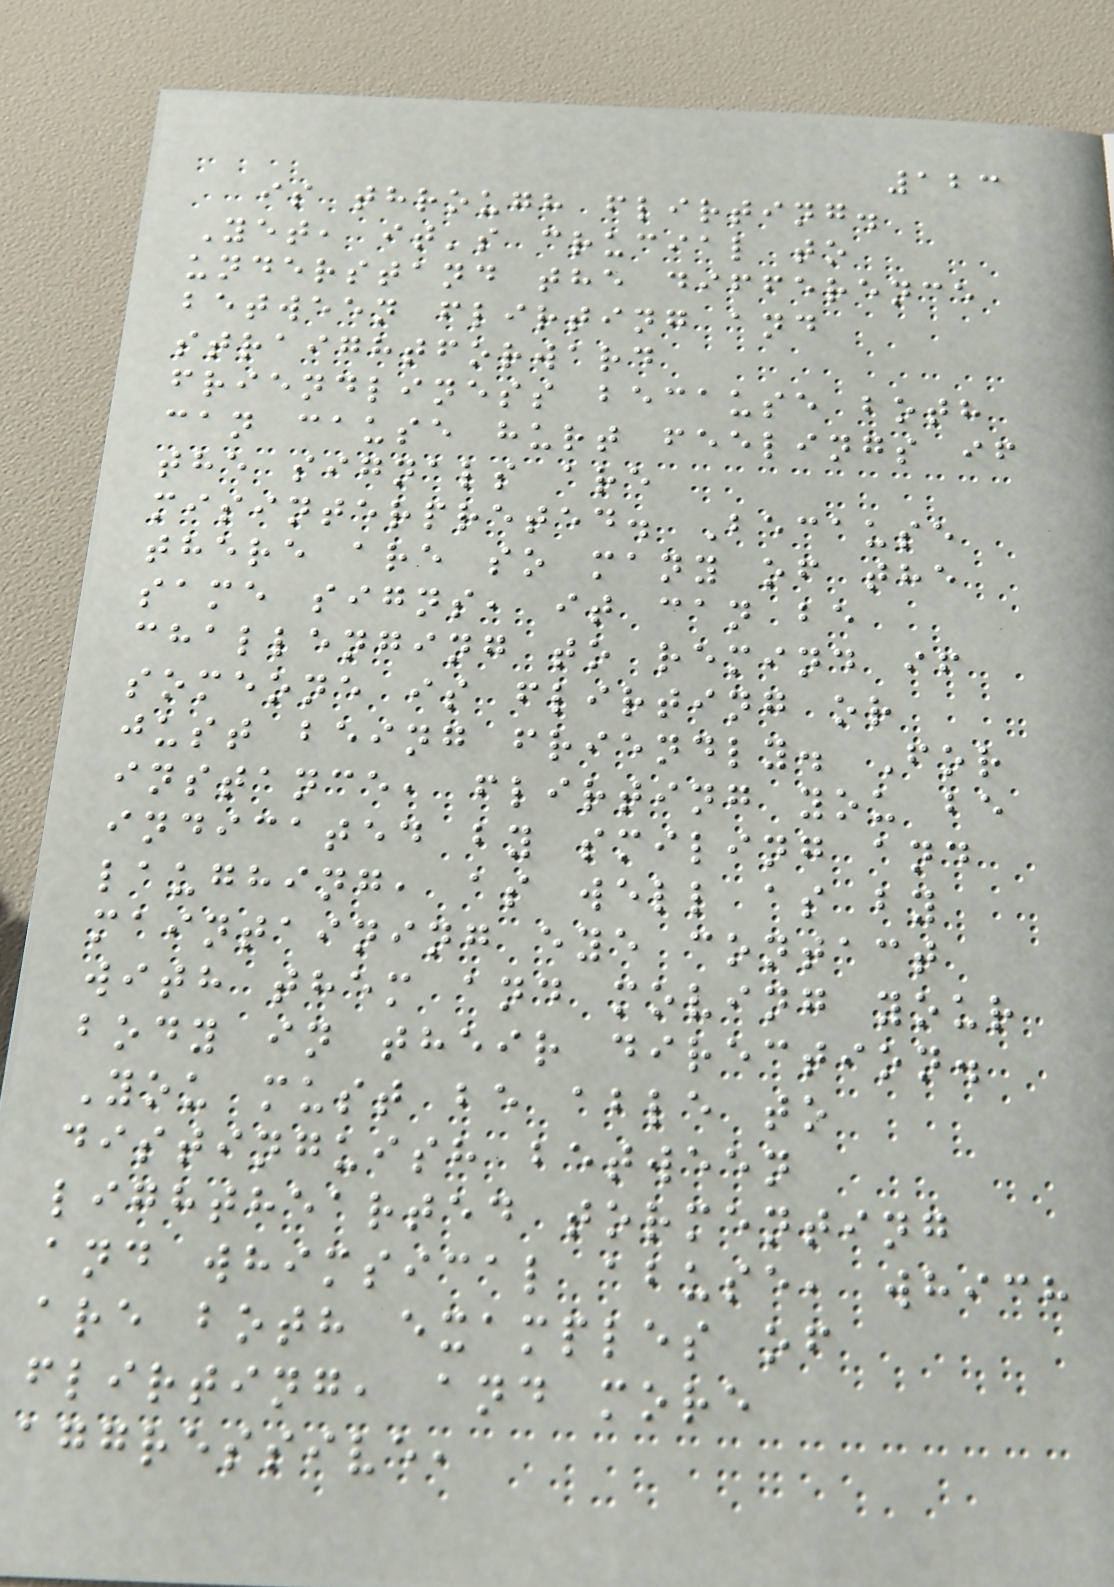123
is through flirting.
Yet, it's crucial to
understand the difference
between flirting and
straightforward
friendliness because both
can cause hurt feelings if
the signals are
misinterpreted. Because
there are so many of the
same signs, it can be
challenging to remind if
someone is flirting or
just being friendly. For
instance, flirting you be
indicated by smiling and
laughing, as well as by
maintaining eye contact
with them and moving your
body in their direction.
You must be able to
distinguish between
lighthearted tormenting
and whimsical abuse, which
are both examples of
flirting, and more
aggressive,
